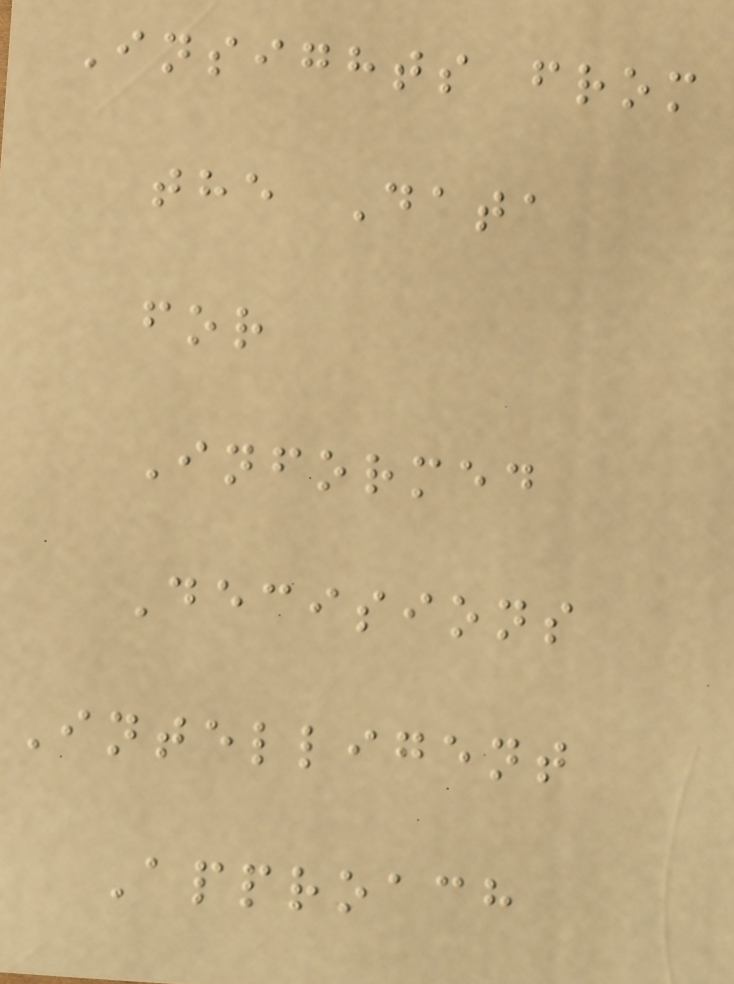Insights from
the Data
for
Informed
Decisions
Intelligent
Approach
